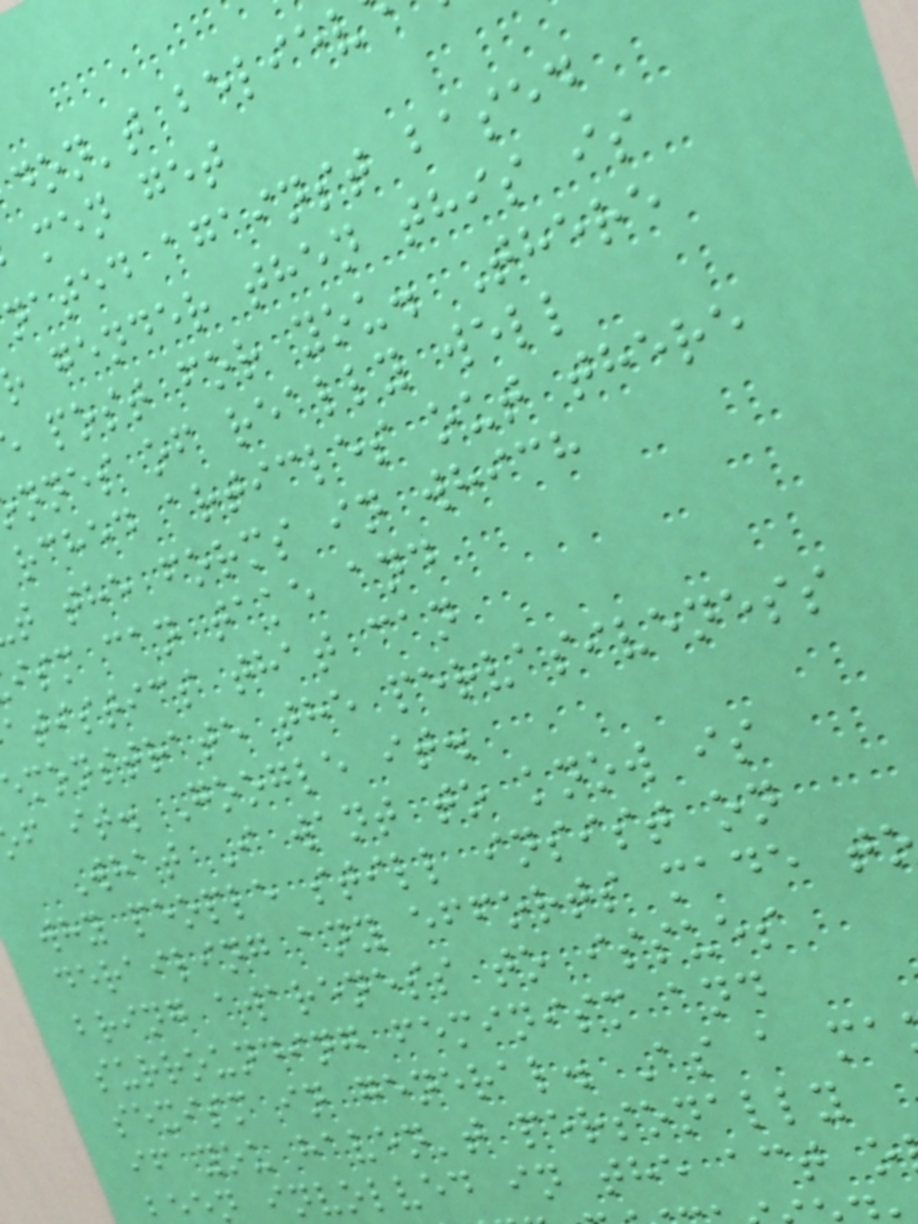don't believ
men get
nated against based
gender then this is
post for you. There
nnes of really well
rched articles out there
t the forms in which
ism can take and
atistics that can
monstrate the pervasiveness
f it. Google it.
What I want to know is
why people still insist on
derailing any efforts made t
bring awareness to issues
surrounding feminism and
sexism in general. As a ma
if you haven't personally
n involved in the act o
